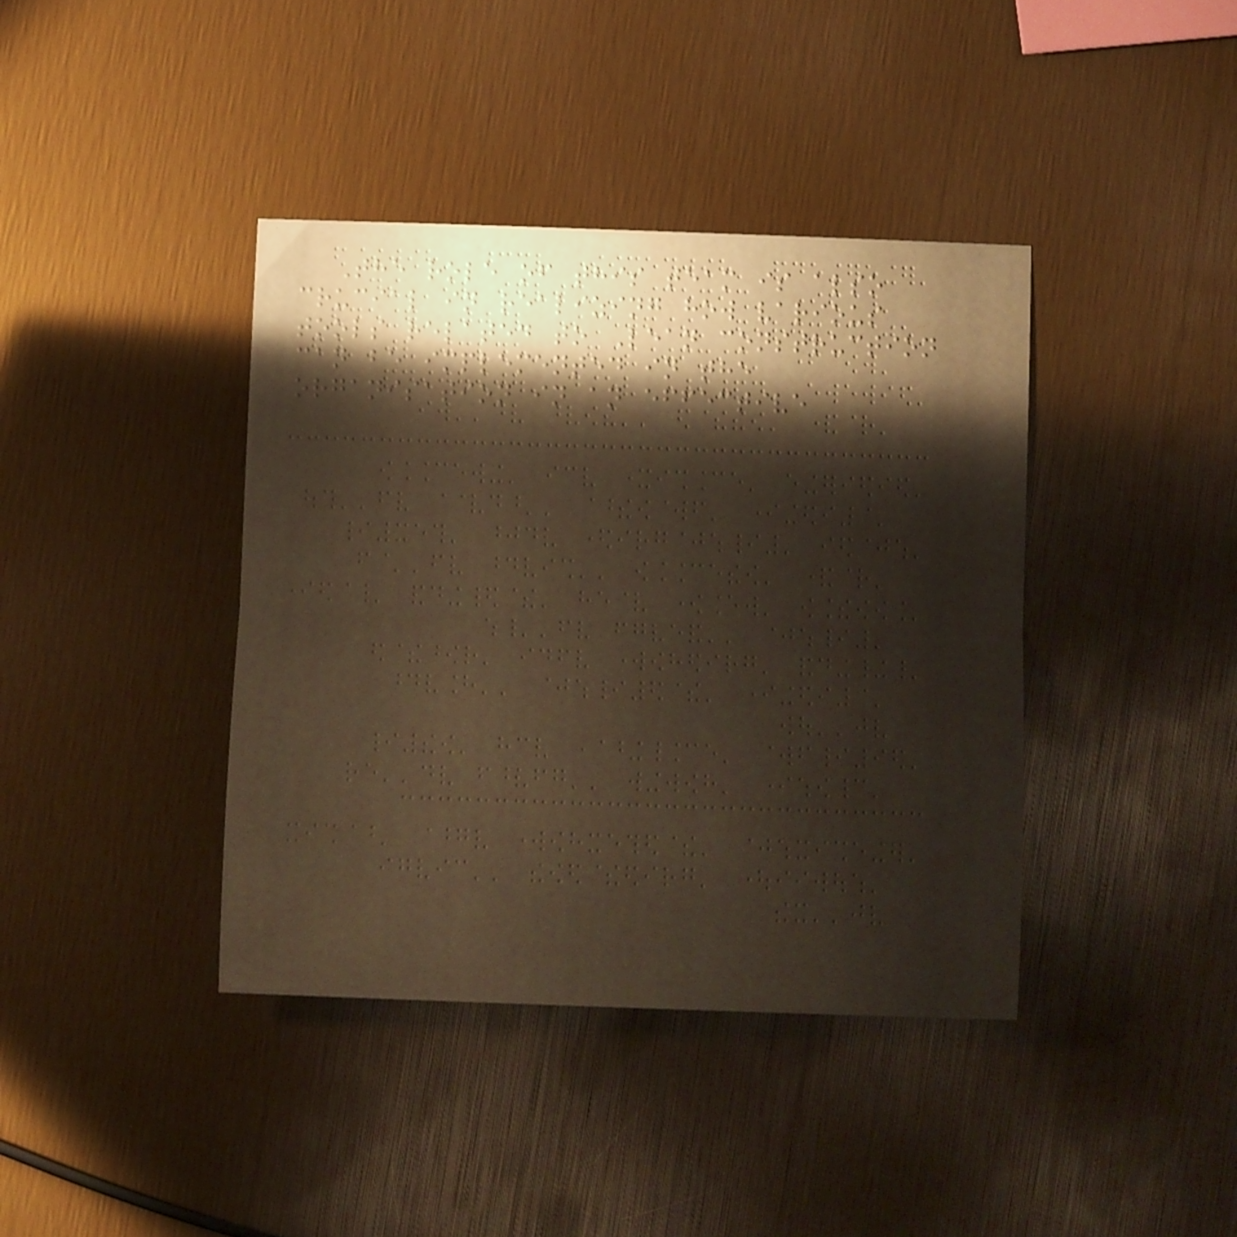The role of this team is also
crucial in realizing how various
tools related to Lean construction
can be implemented in the
organisation in an effective
